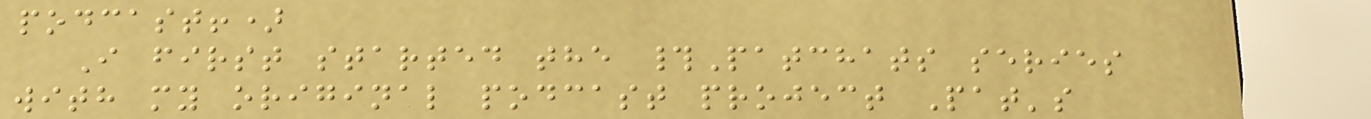podcast!)
I first started the #Patchats series
with my original podcast project Pat's
